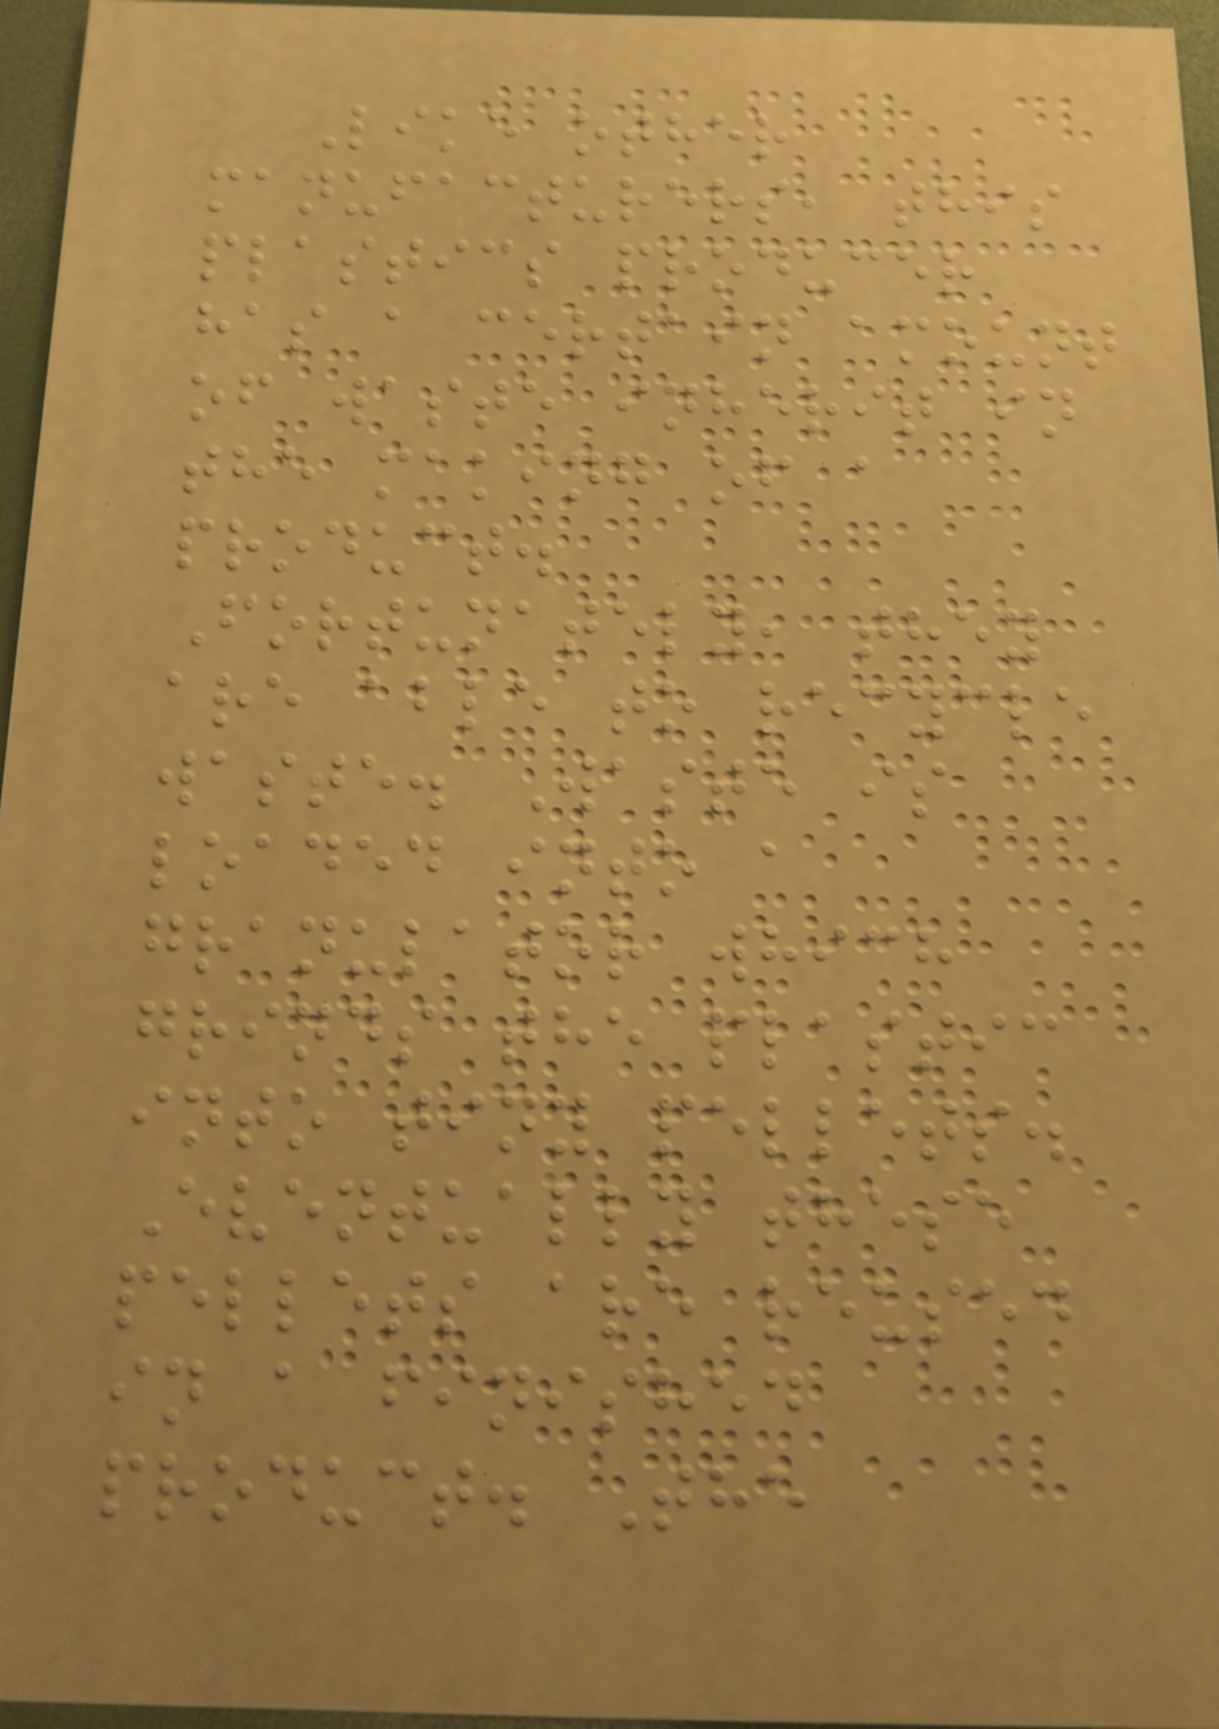Like other
manufacturers, this
plastics producer
has a certain amount
of waste inherit in
the making of a
product.
Fortunately, they
are able to recycle
waste. Waste is
loaded into a
granulator which
grinds the plastic
into tiny pellets.
Eventually these
pellets are reused
in a finished
product. The
